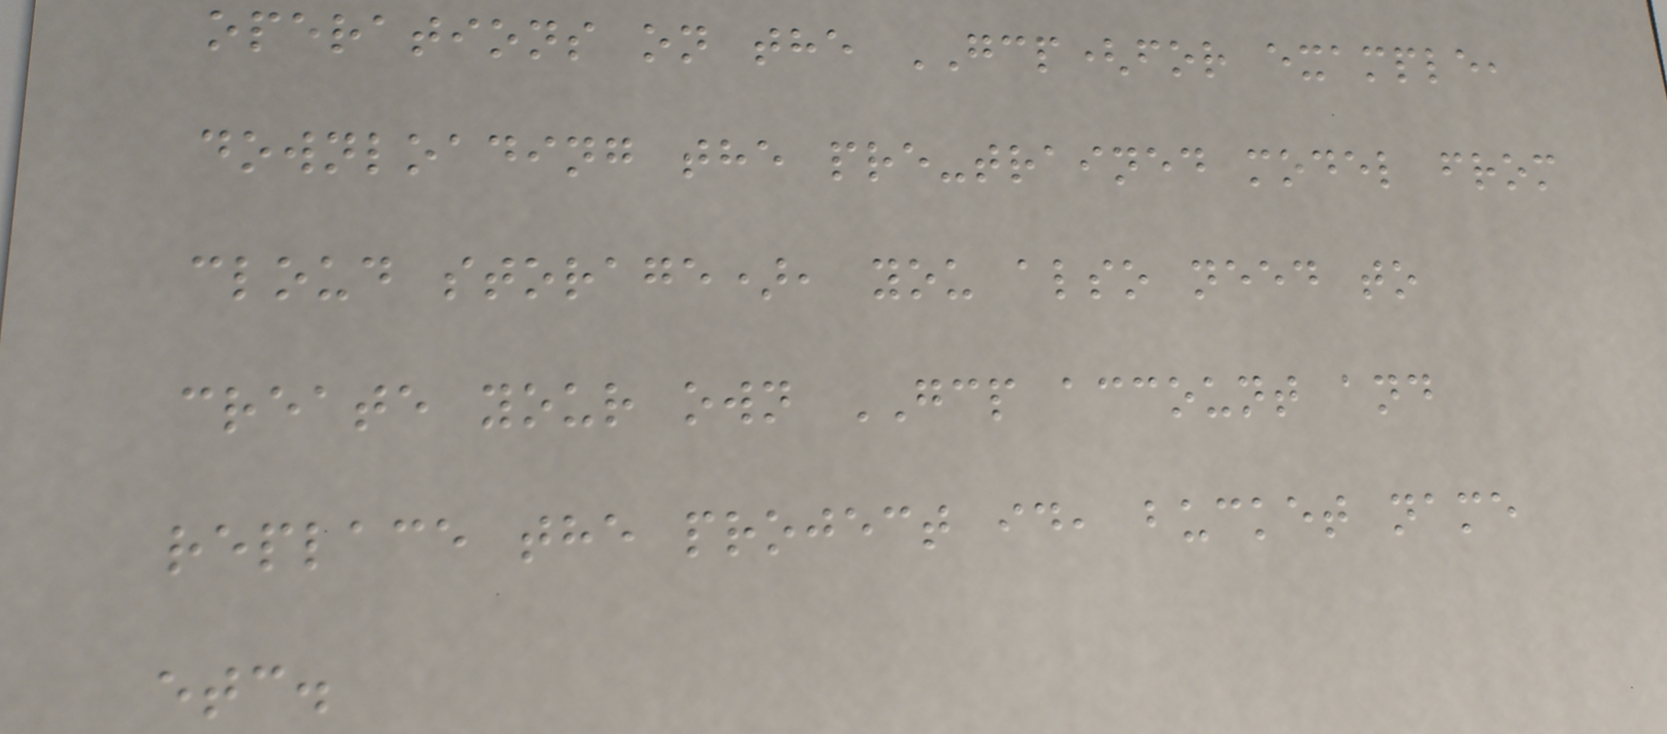operations on the GCP(for example,
downloading the pre-trained model from
cloud storage), you also need to
create your own GCP account and
replace the project id, bucket name
etc.
